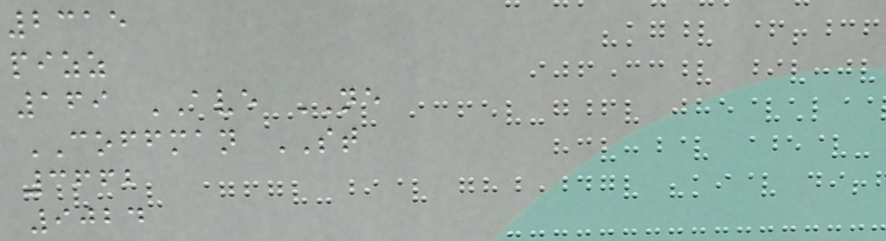2315
pizz
169 AVE NE
COFFMAN ST
3662
9024
